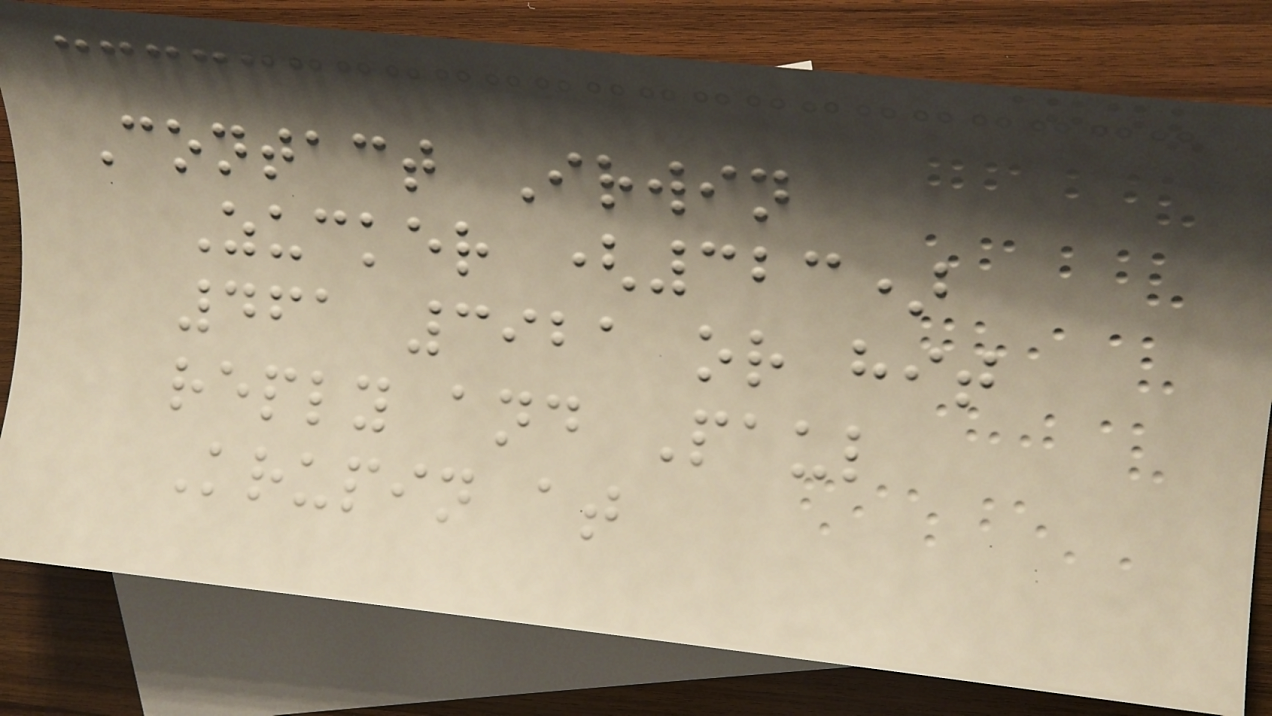Contact Irwin
Zucker (323)
461 3921 or hit
reply and Paul
Krupin at
